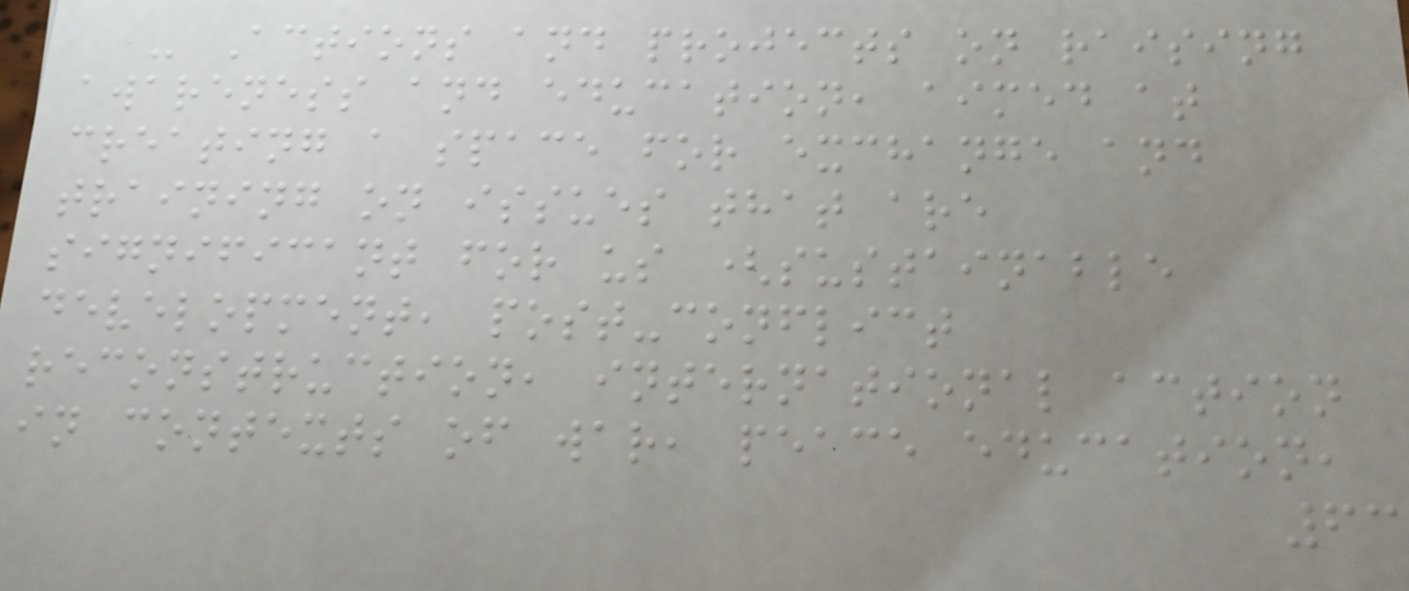- Actions and projects on raising
awareness and education, aimed at
creating a space for exchange and
training on issues that are
significant for us (sustainable
development, post-conflict
reconstruction, international action
in contexts of war, peace education,
63
